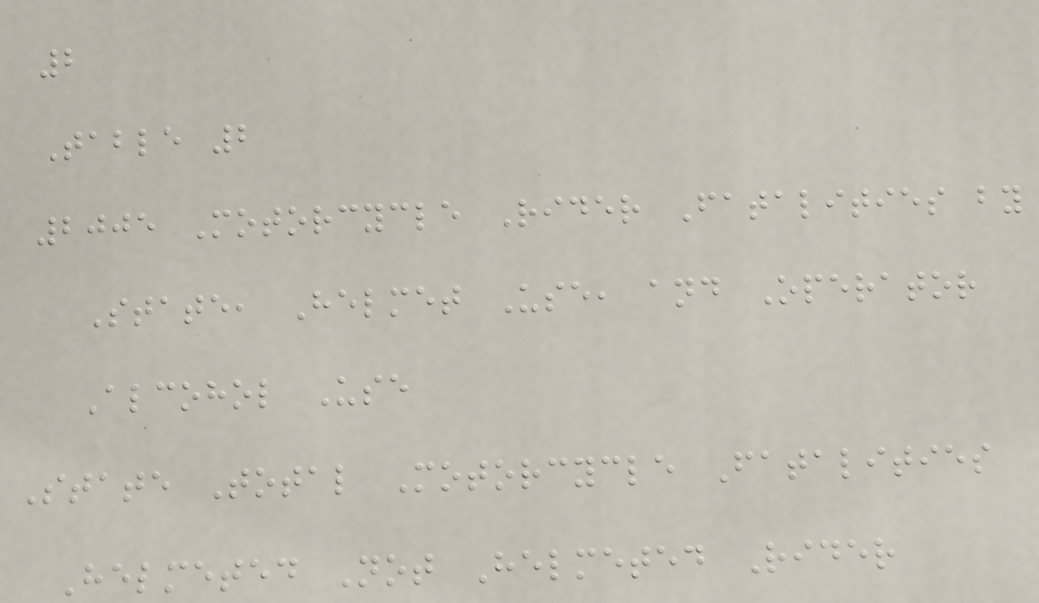2
Table 2
2005 Motorcycle Rider Fatalities by
State, Helmet Use, and Operator
Alcohol Use
State Total Motorcycle Fatalities
Helmeted Not Helmeted Rider
